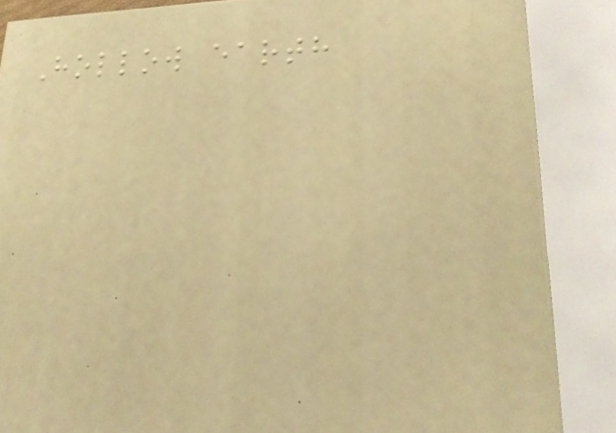Hollow earth
